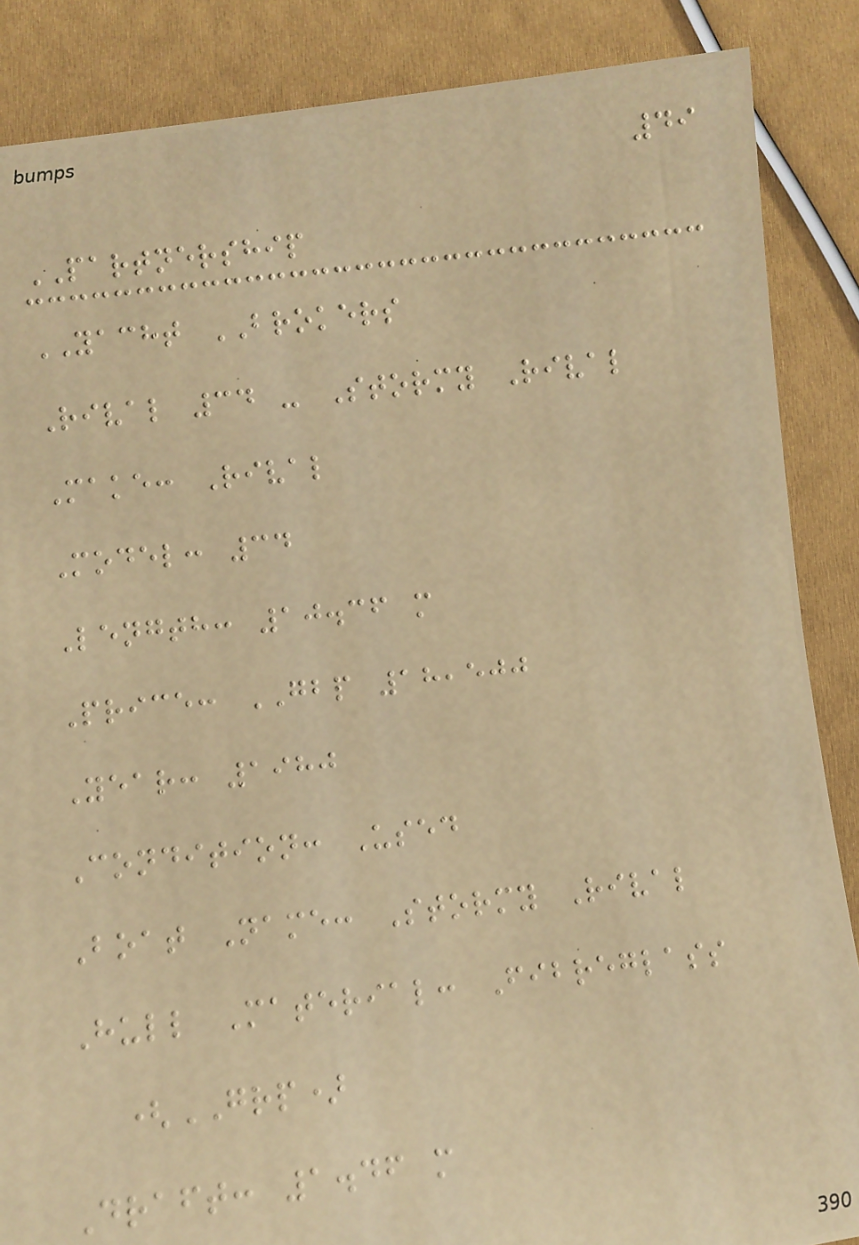49
PARTNERSHIP
YACHT BROKERS
Rival 34 - Stormy Rival
Make: Rival
Model: 34
Length: 10.36 m
Price: GBP 18,500
Year: 1980
Condition: Used
Boat Name: Stormy Rival
Hull Material: Fibreglass
(GRP)
Draft: 1.46 m
